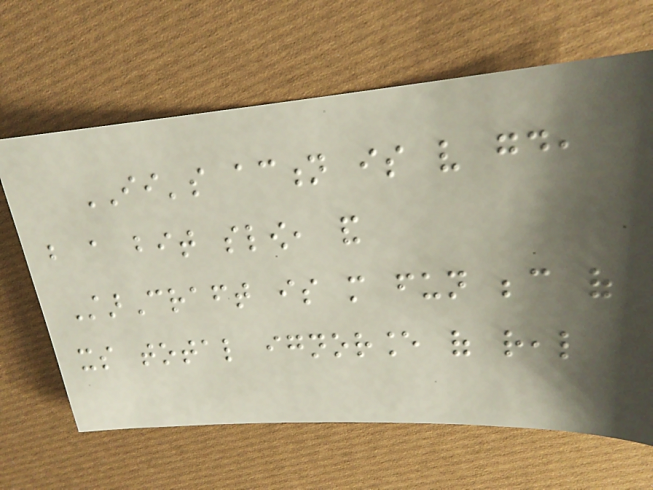II's action is very good,
but a bit slow, and
StarCraft is more fun because of
its total ignorance of real
